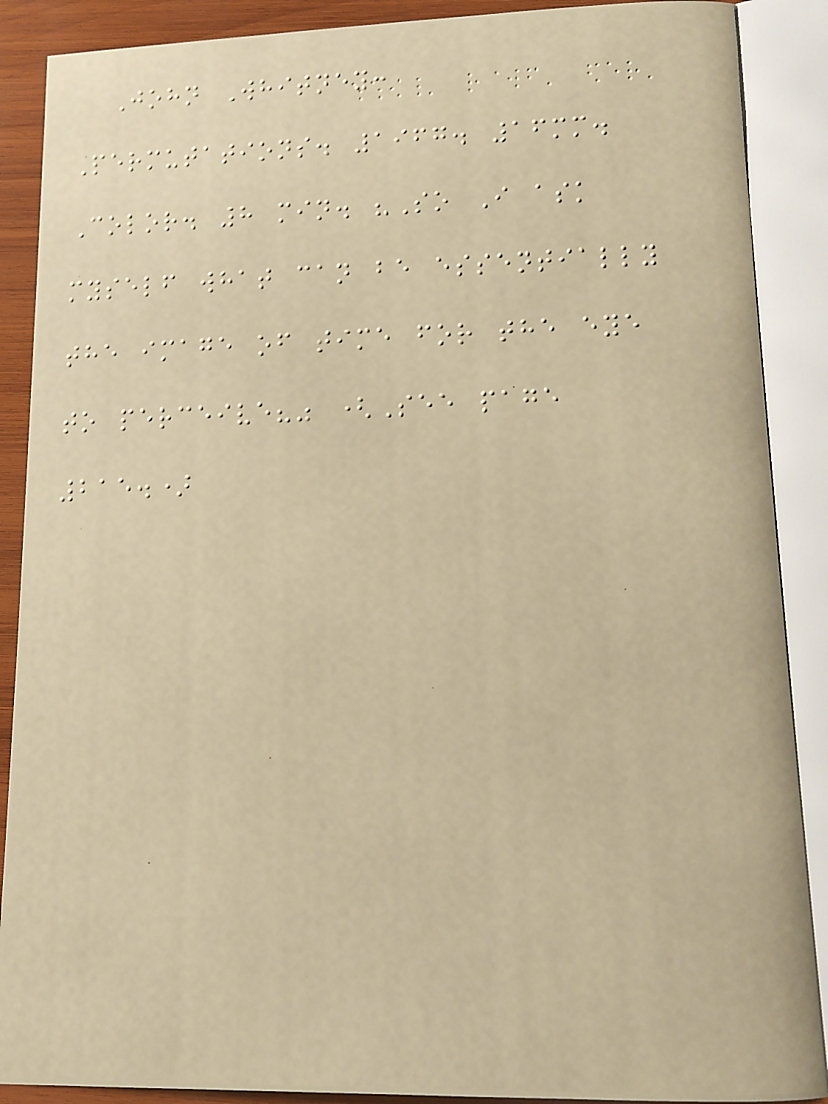John Whitney:
Permutations. 1967. 16mm.
Color. 8 min. "So I ask
myself what can be essentially
the image of time for the eye
to perceive?" (See page
215.)
